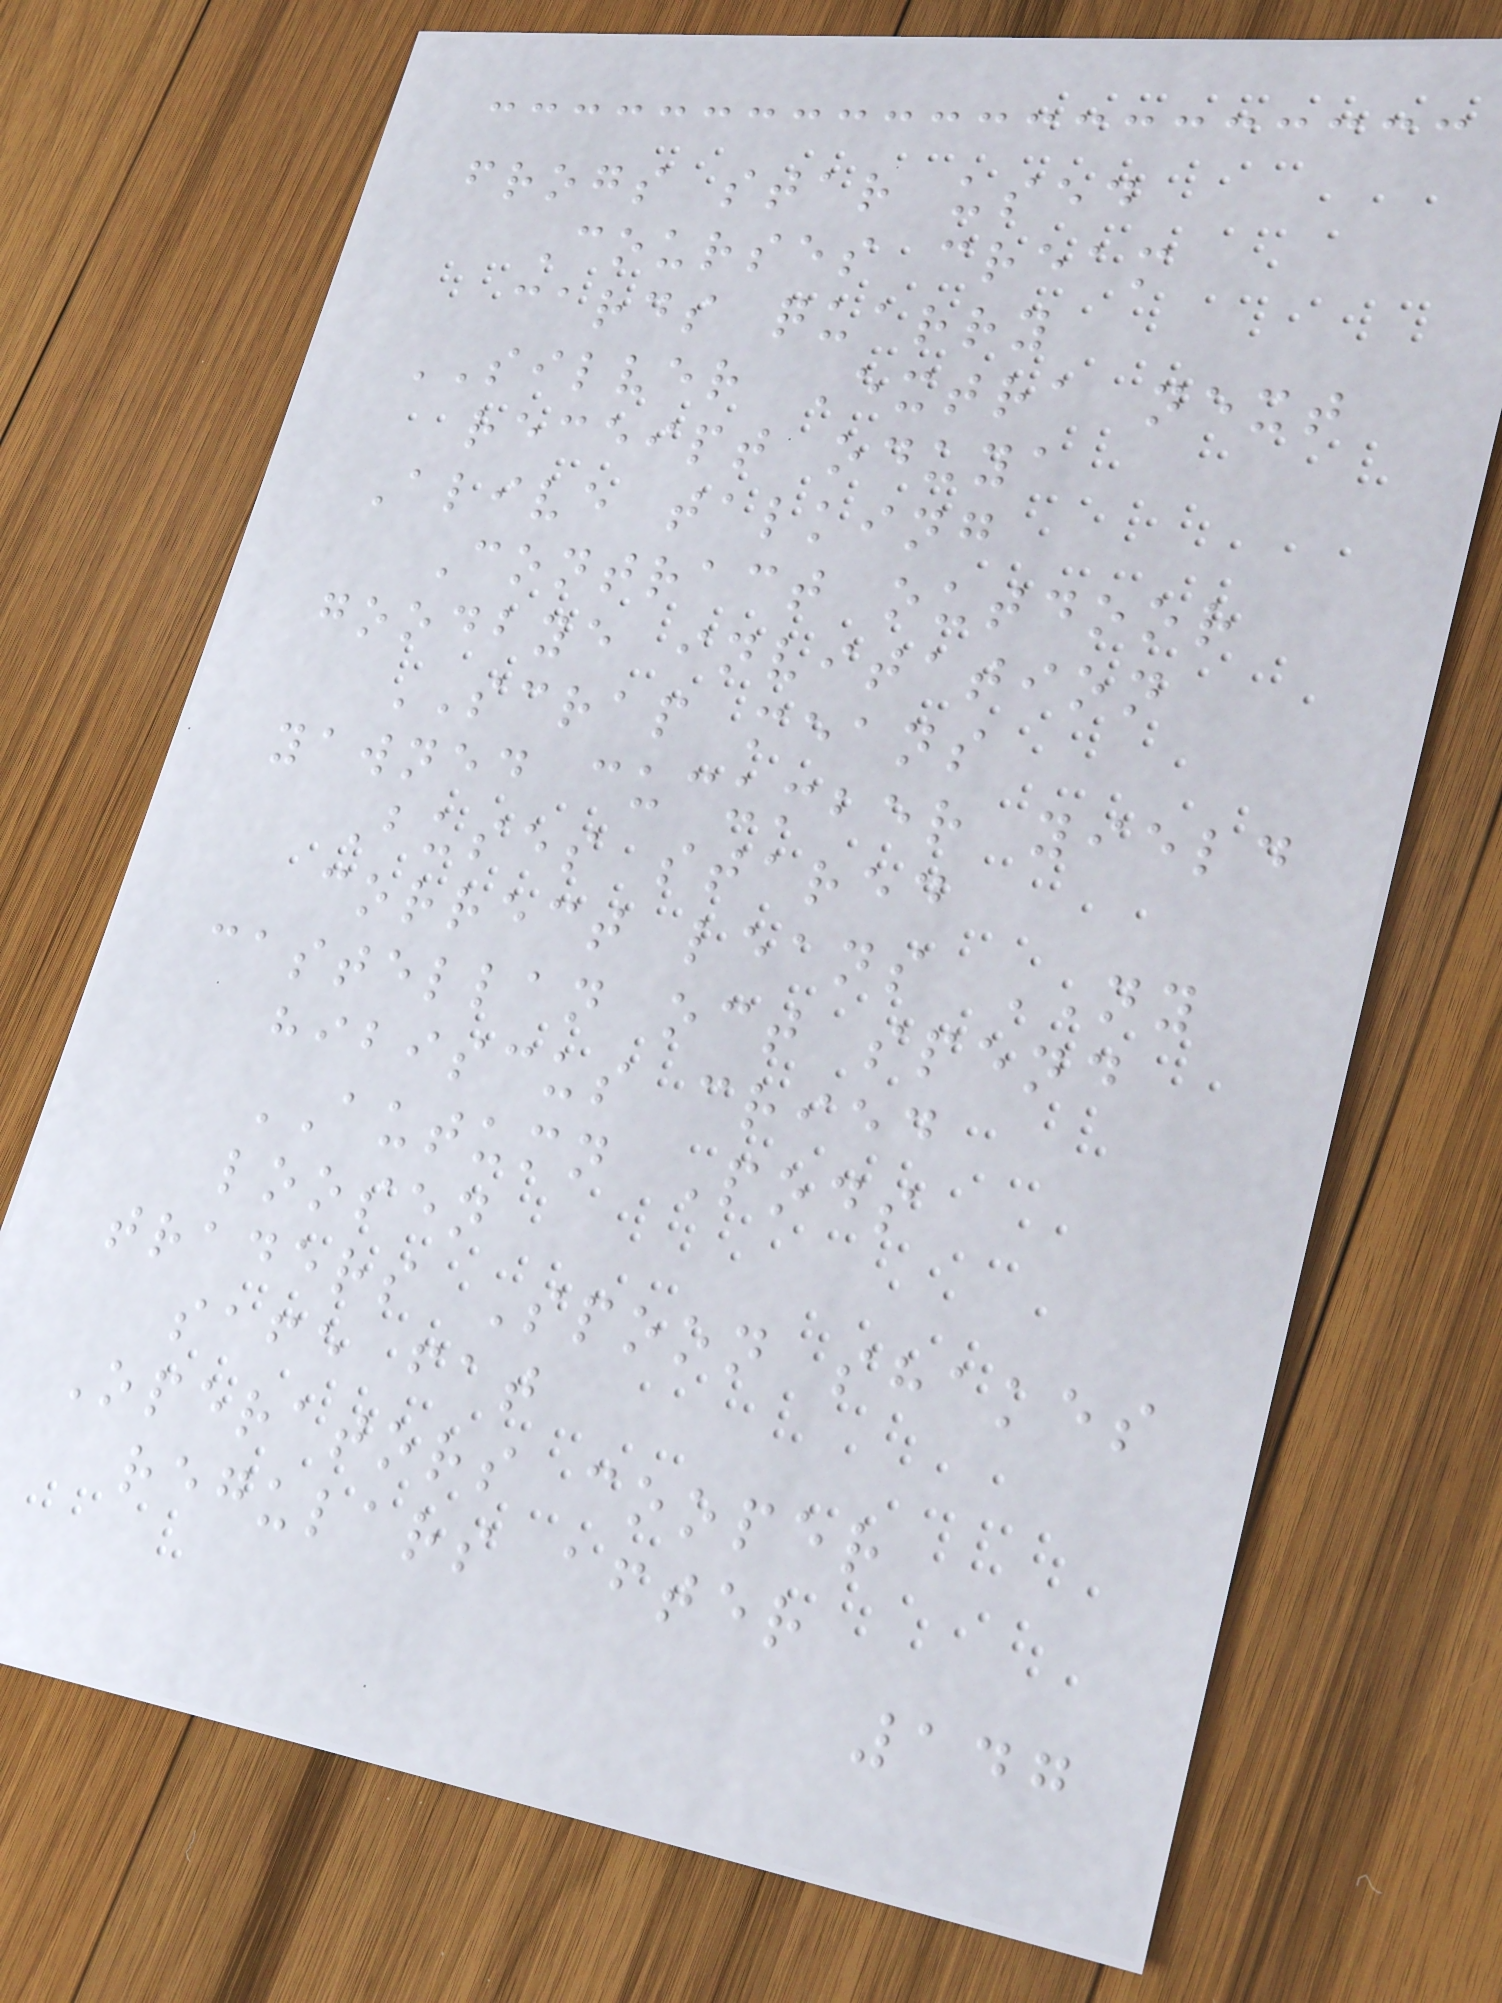frogs star used
Courses cream
cards quarry
SILVER Extra next
receipt oduya
Alive talking
Contract outdoor
goodbye invitation
SCRAP means
yawned cucumber yield
Buses stared
correct leans NY
castellan oct spend
hibiscus cried
AUTUMN Pods
loosen
traders Spoon shakes
safe fat
Operators cooper
regulars after
147
